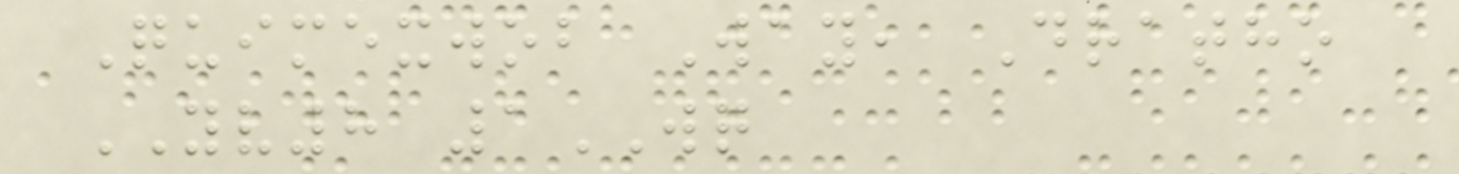Quimexwob Way, Dratho
YV8 1WQ
